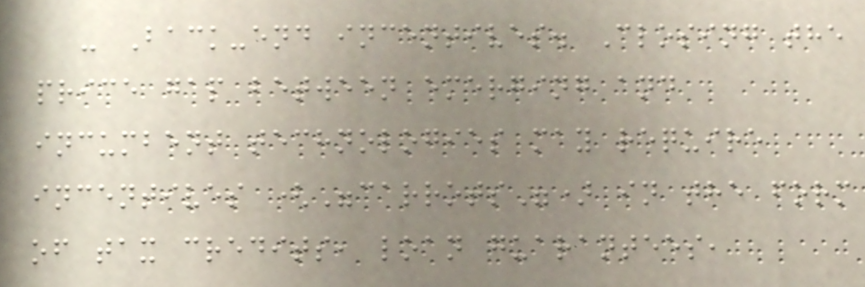- Back-end incentives. Closing the
price gap between emerging and
incumbent technologies may require
incentives ("carrots") in the form
of tax credits, loan guarantees,
